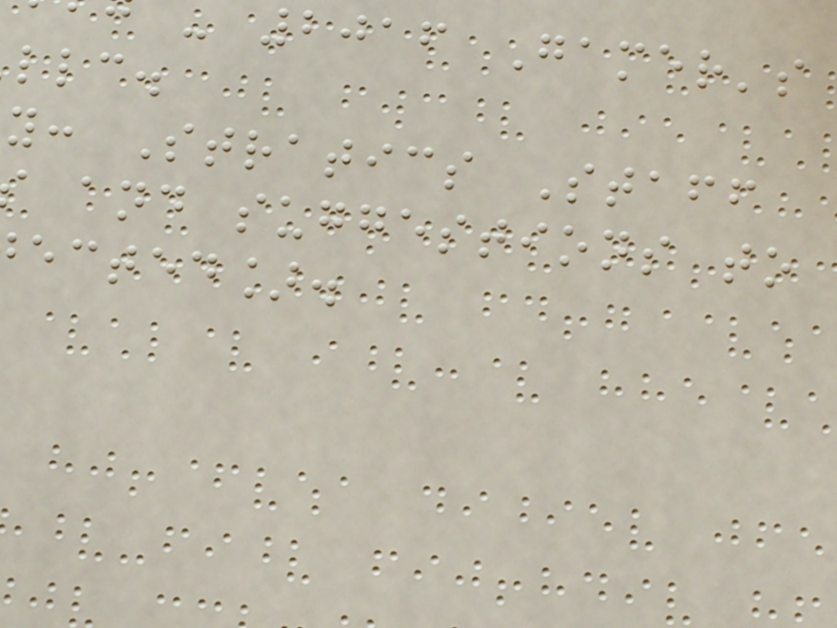2016 Gamer's
llc.
y: Stratics Staff
and suggestions to
ected].
